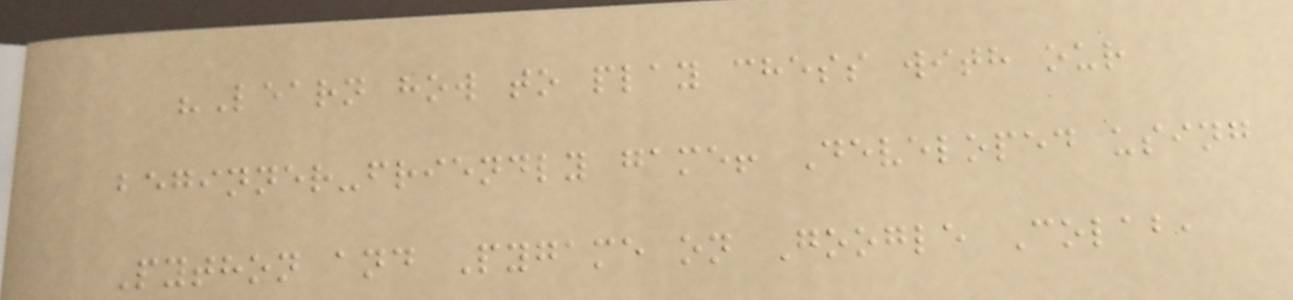"Learn how to play chess with our
beginner-friendly game! Developed using
Python and Pygame on Google Colab,
